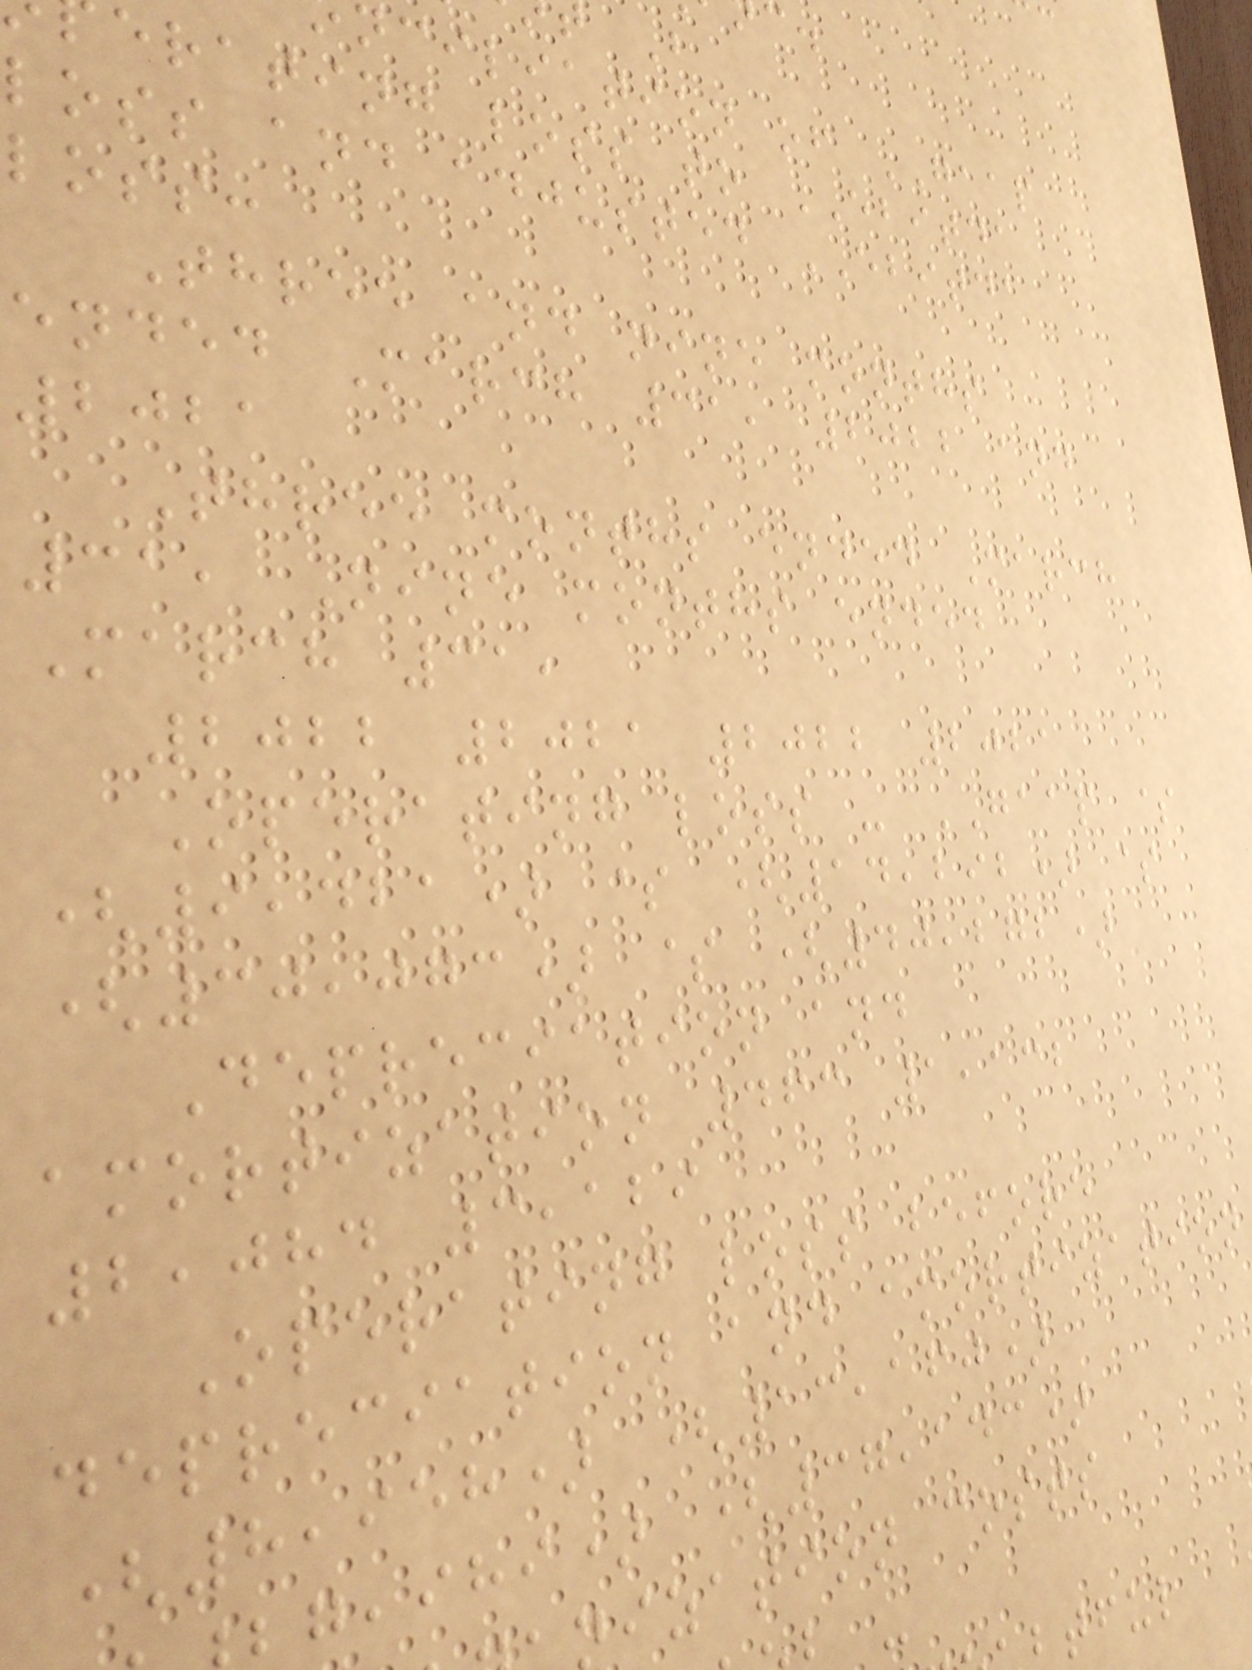nciliation of GAAP
erating loss to EBITDA
loss and adjusted EBITDA
loss:
Three and nine months
ended March 31, 2022 and
2021
Three months ended March
31, Nine months ended
March 31,
2022 2021 2022 2021
Operating loss - GAAP $
(9,421) $ (14,292) $
(30,073) $ (40,272)
Depreciation and
amortization 463 1,132
2,084 3,129
Operating loss before
depreciation and amortization
(8,958) (13,160)
,ihi) (37,143)
ization costs
